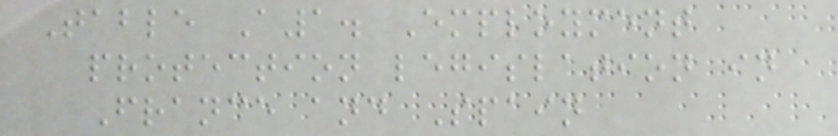Table A1. Employment
protection legislation in
France and Spain
